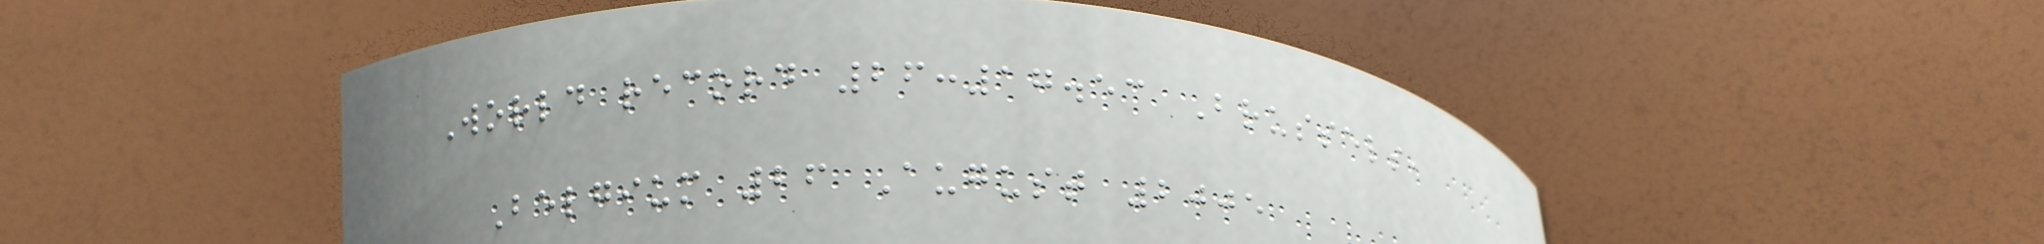World record 26:17.53 Brussels,
Belgium 26 August 2005
